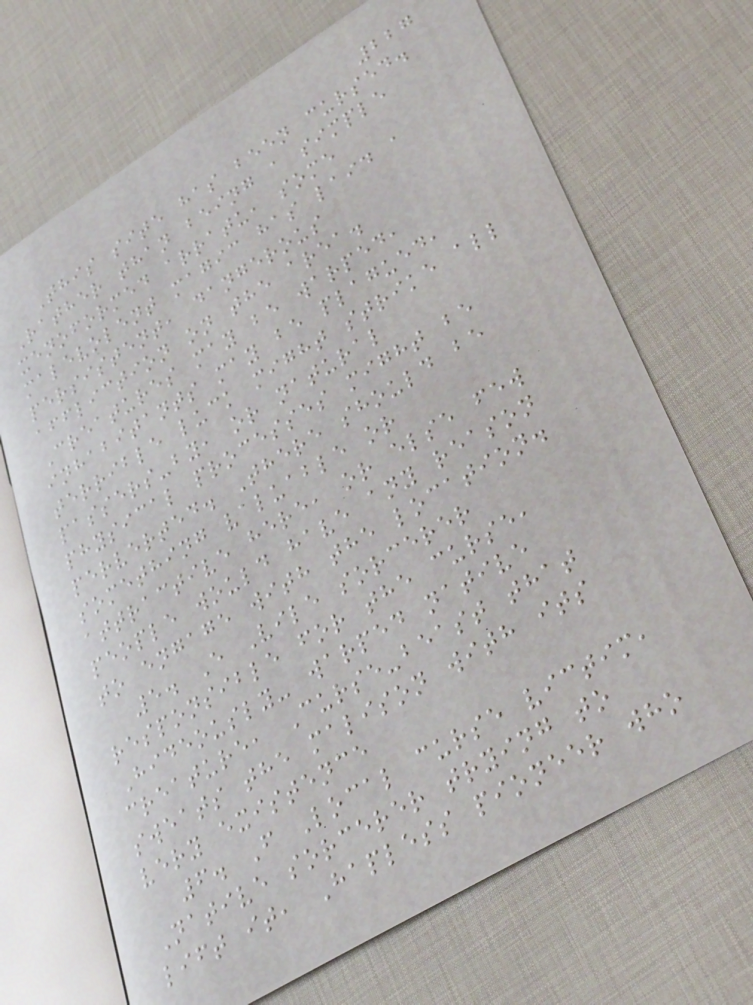227
This site has been cursed.
Rather than being a simple
xenoformed arratu, some
malevolent magic has laid a
persistent, dangerous
affliction on the area.
Creatures may be warped,
inhabitants may be plagued,
terrible luck might strike all
passers-by, or natural
physical processes might be
perverted. There should be
something valuable or
attractive here, or else few
people would have any reason
to engage with the location.
5. E Vile sorcerer
responsible for the curse,
Hideously- warped native
creature, Curse-beast that
sweats the malison with its
very existence
6. F Local curse victim,
Native sorcerer trying to
lift it, Hapless pioneer who
